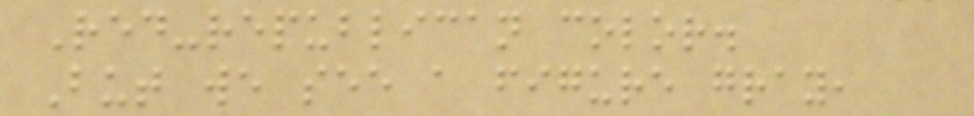Red-republican color.
But we see a figure gray,
